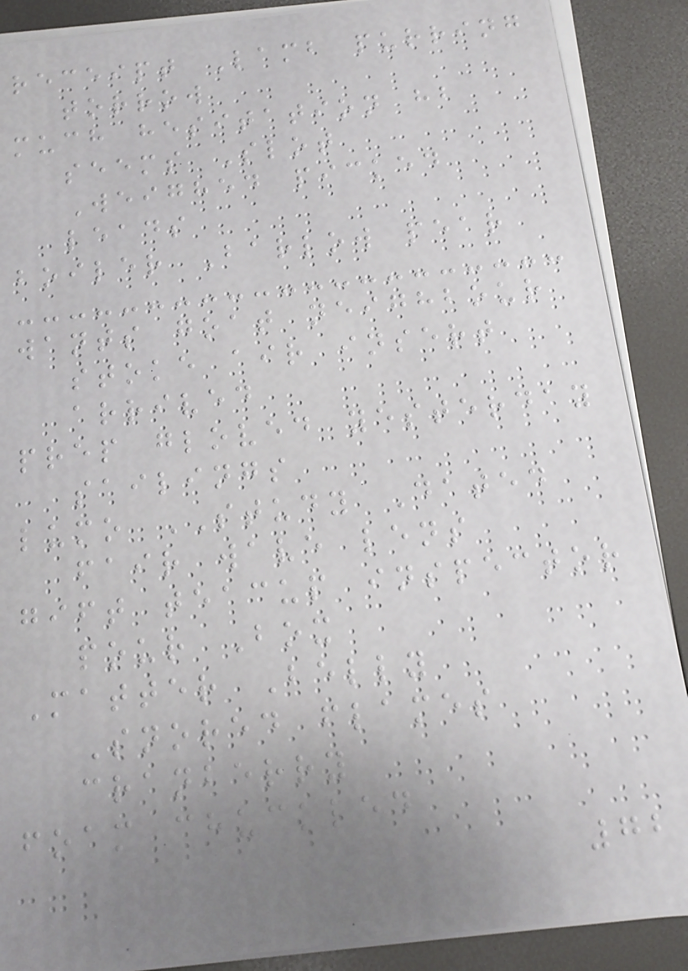receipt Lamb purring
torrow
much hesitation hb
seems Slot
Weighed picked
leads
boiler Barlow pear
wants goat neighbour
stoke air insert
arrived
prep gloved yesterday
sailings
lumo STUDY Dated
fair wave lens
gift teacup inspector
pour Box
Matter Belly
Snored flames
cranberry
foam chuckled
72
